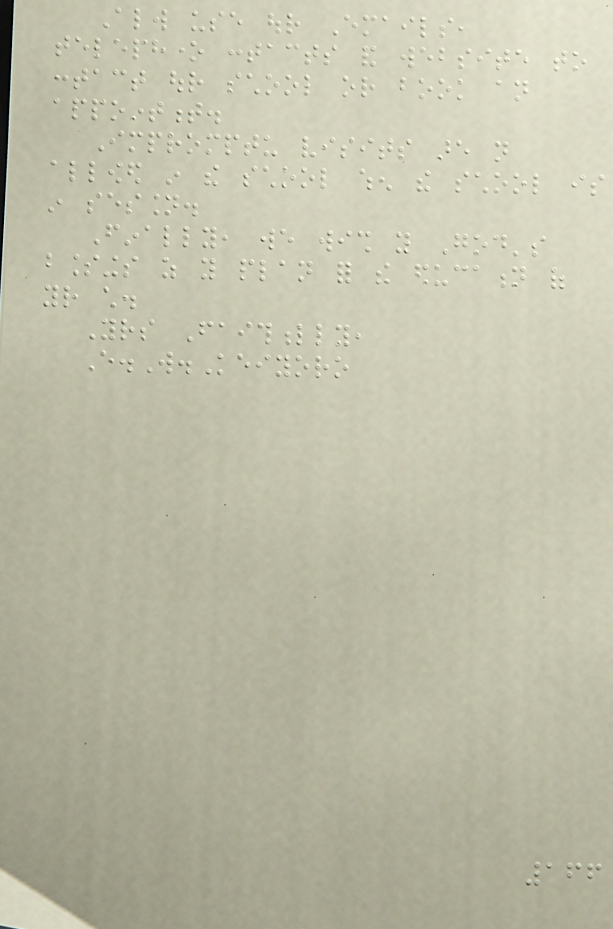Always use our Emails,
telephone contacts and website to
contact our school or book an
appointment.
Impromptu visits are not
allowed in the school when the school is
in session.
Finally, we wish you God's
blessings as you plan for the education of
your child.
Yours Faithfully,
E.W.Keiyoro
166
